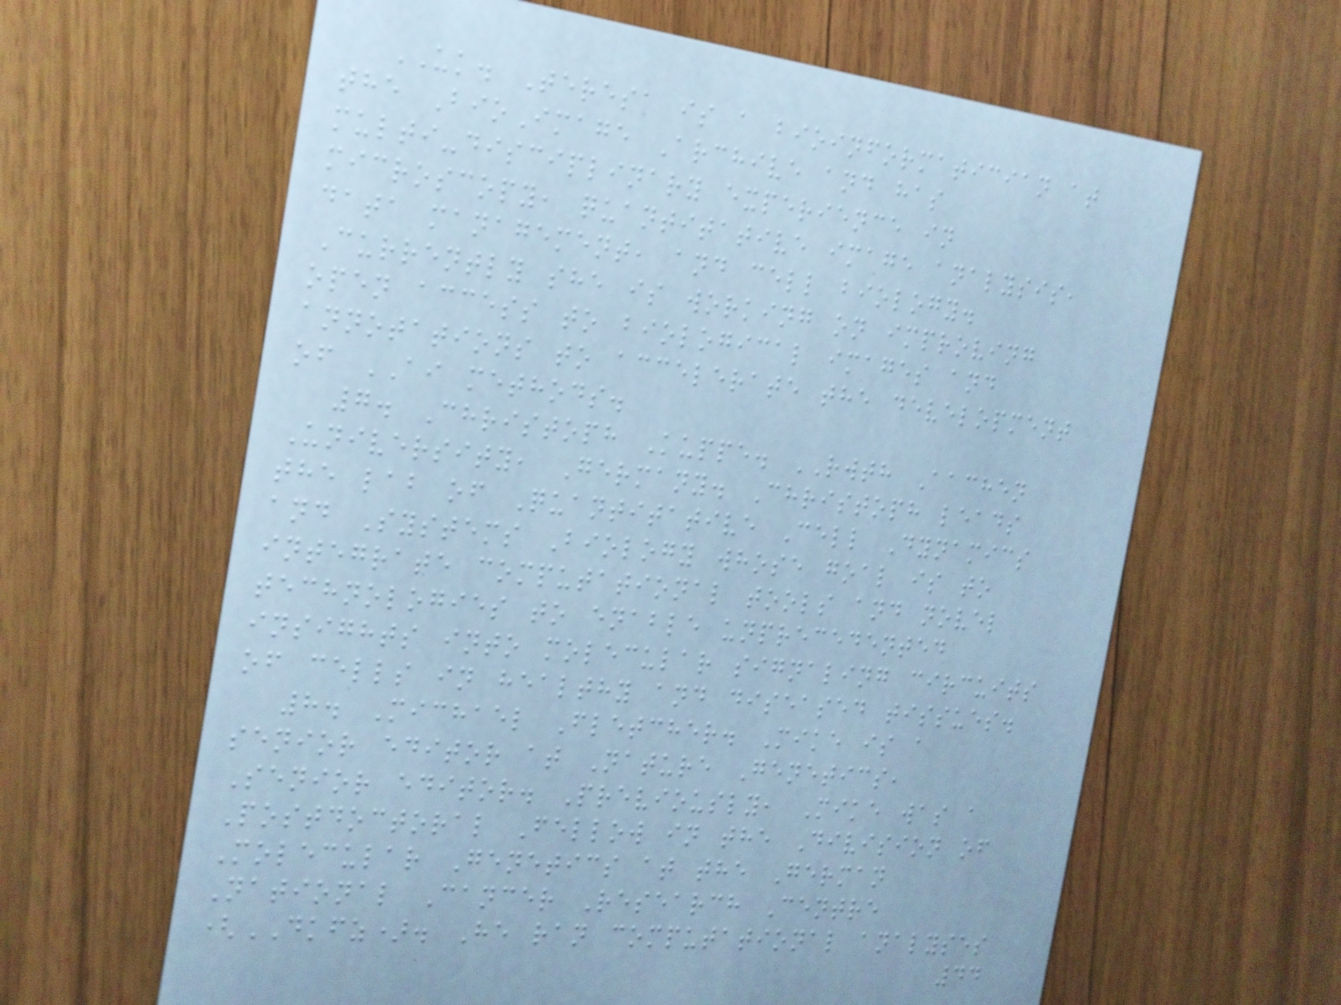UK. Teresa is a bioinformatician at
the BioImage Archive and has
multi-disciplinary experience in
microscopy, quantitative image analysis,
data management, and cell biology.
Currently she is working on improving
open access to biological images and
annotations to accelerate the development
of AI methods.
7. Christoph Kuppe. RWTH Aachen
University, Germany. Christoph leads
the lab of Quantitative Cell Dynamics
and Systems Biology whose goal is to
integrate computational tools and novel
technologies to enable unprecedented
insights into molecular signaling circuits
of cells in healthy and diseased tissues.
8. Michael Fletcher. Mike is a
senior editor at Nature Genetics,
Senior editor. Previously, Mike was a
Postdoctoral Fellow in the Division of
Molecular Genetics at the German
National Cancer Research Centre
(DKFZ). He ran computational analyses
44
